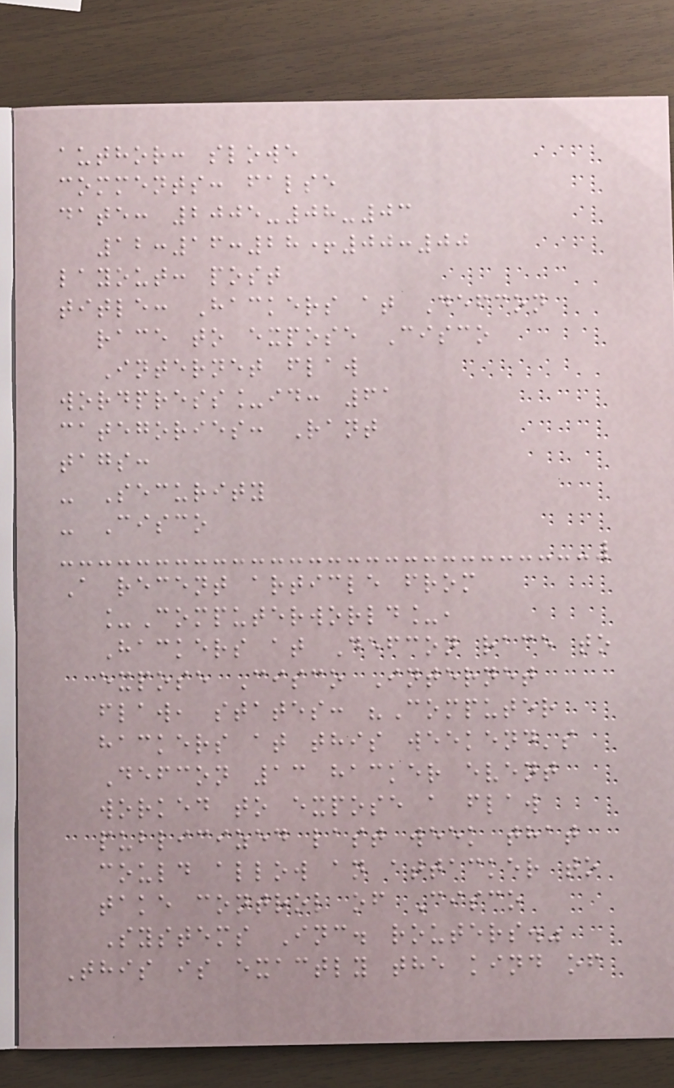author: slowe
comments: false
date: 2005-08-03
12:16:28+00:00
layout: post
title: Hackers at Defcon
race to expose Cisco
Internet flaw
wordpress_id: 61
categories: Rant
tags:
- Security
- Cisco
A recent article from
_Computerworld_,
Hackers at Defcon race to
expose Cisco Internet
flaw, states: "Computer
hackers at this weekend's
Defcon 13 hacker event
worked to expose a flaw
publicized last week that
could allow an attacker to
take control of Cisco
Systems Inc. routers."
This is exactly the kind of
